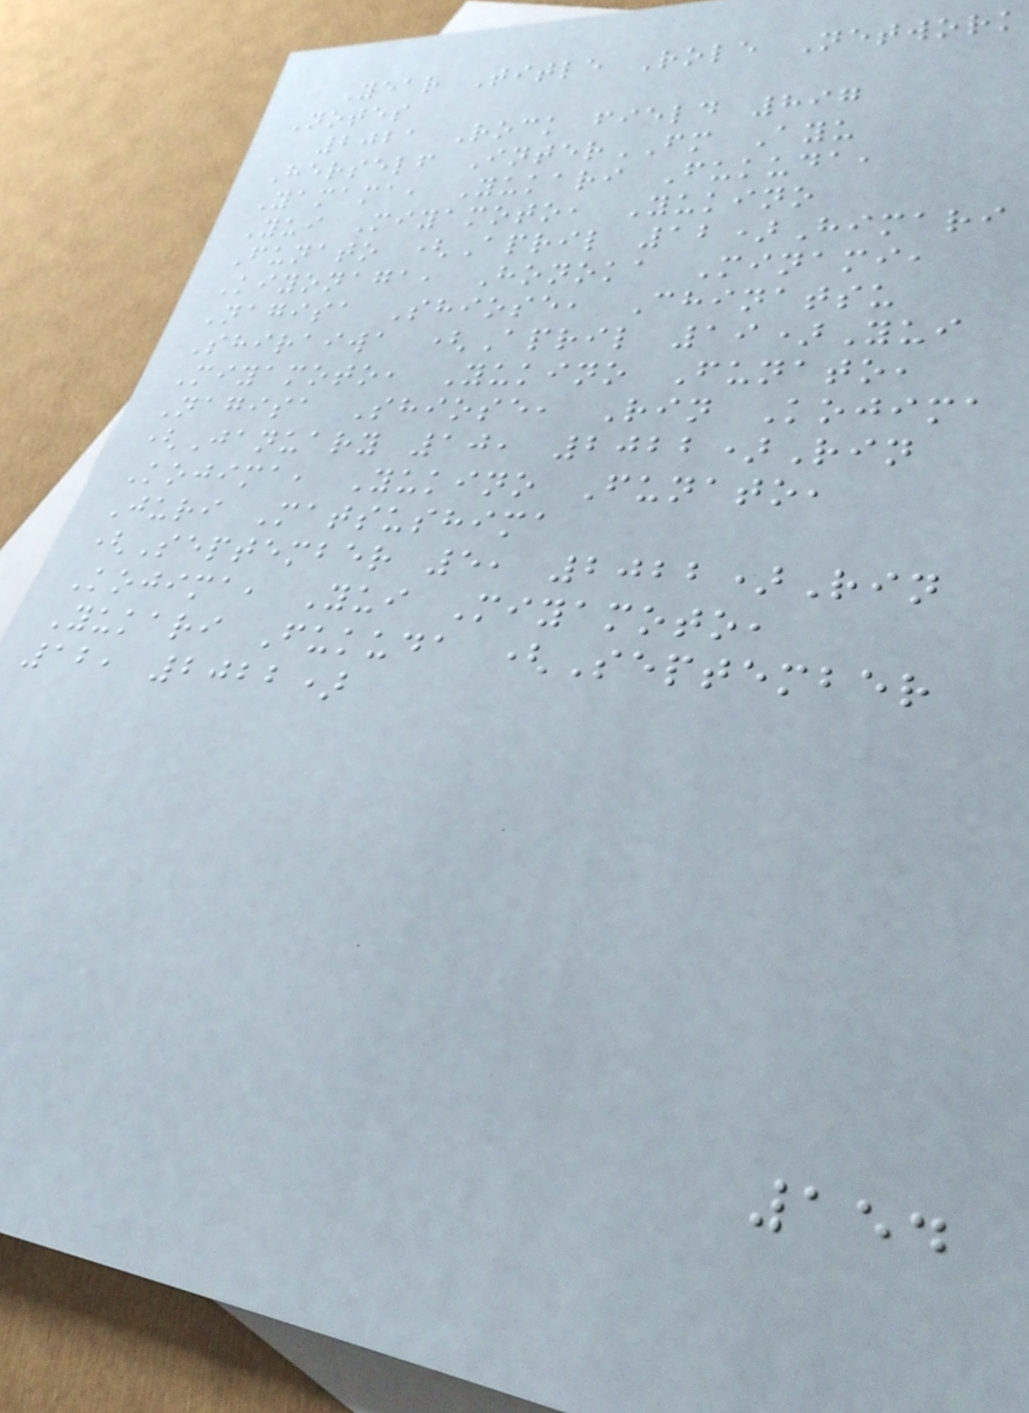Year Title Role Network
Notes
2021 Rock field 897
Herself InterFM Ayu
Yamama, Yukari Fukuda,
Yui Miyamoto, Yukino
Funato (April 12)Himari
Kiyonaga, Honoka Minami,
Nagisa Shiose, Chinatsu
Shiraiwa (April 19)Yui
Miyamoto, Yukino Funato,
Nagisa Shiose, Rin Kojima
(January 10, 2022)Rin
Kojima, Yukino Funato,
Juri Matsushima
(September 5, 2022)Rin
Kojima, Yui Miyamoto,
Yukari Fukuda (September
12, 2022)
154
